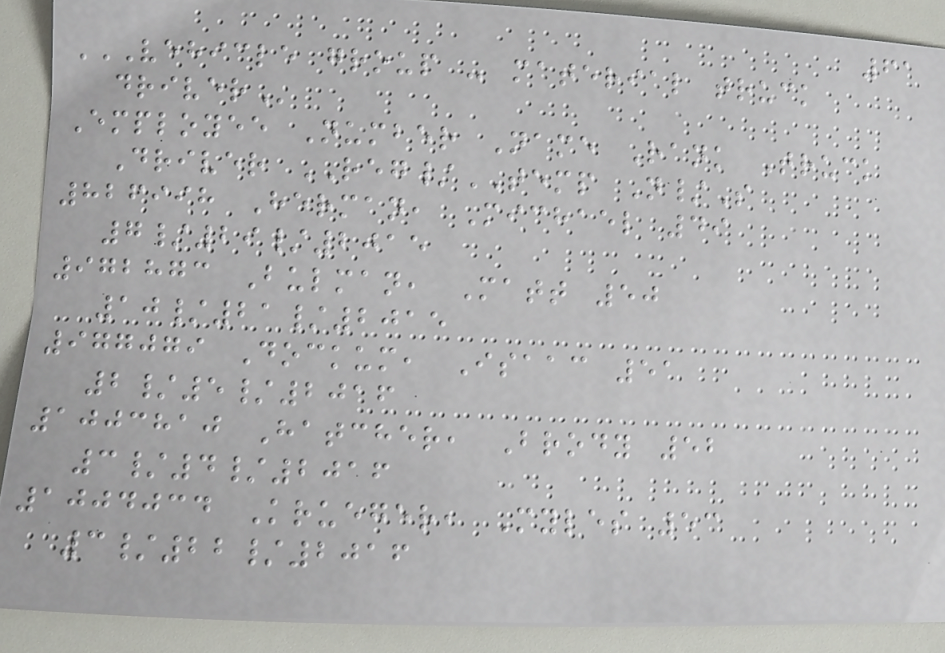61
VEHICLE GROUP - MATERIAL TRUCK
DRIVER
Employee Number Name Rank Truck
Driver REG/TEMP N/S
826998 Herman, Michael 49
7/29/2015
972873 Bulman, Matt 50
10/21/2015
977079 Dockum, Isaac 51
2/5/2016
1003810 Hatcher, Brody 52
3/4/2016
1004034 Krueger, Myles 53
3/22/2016
